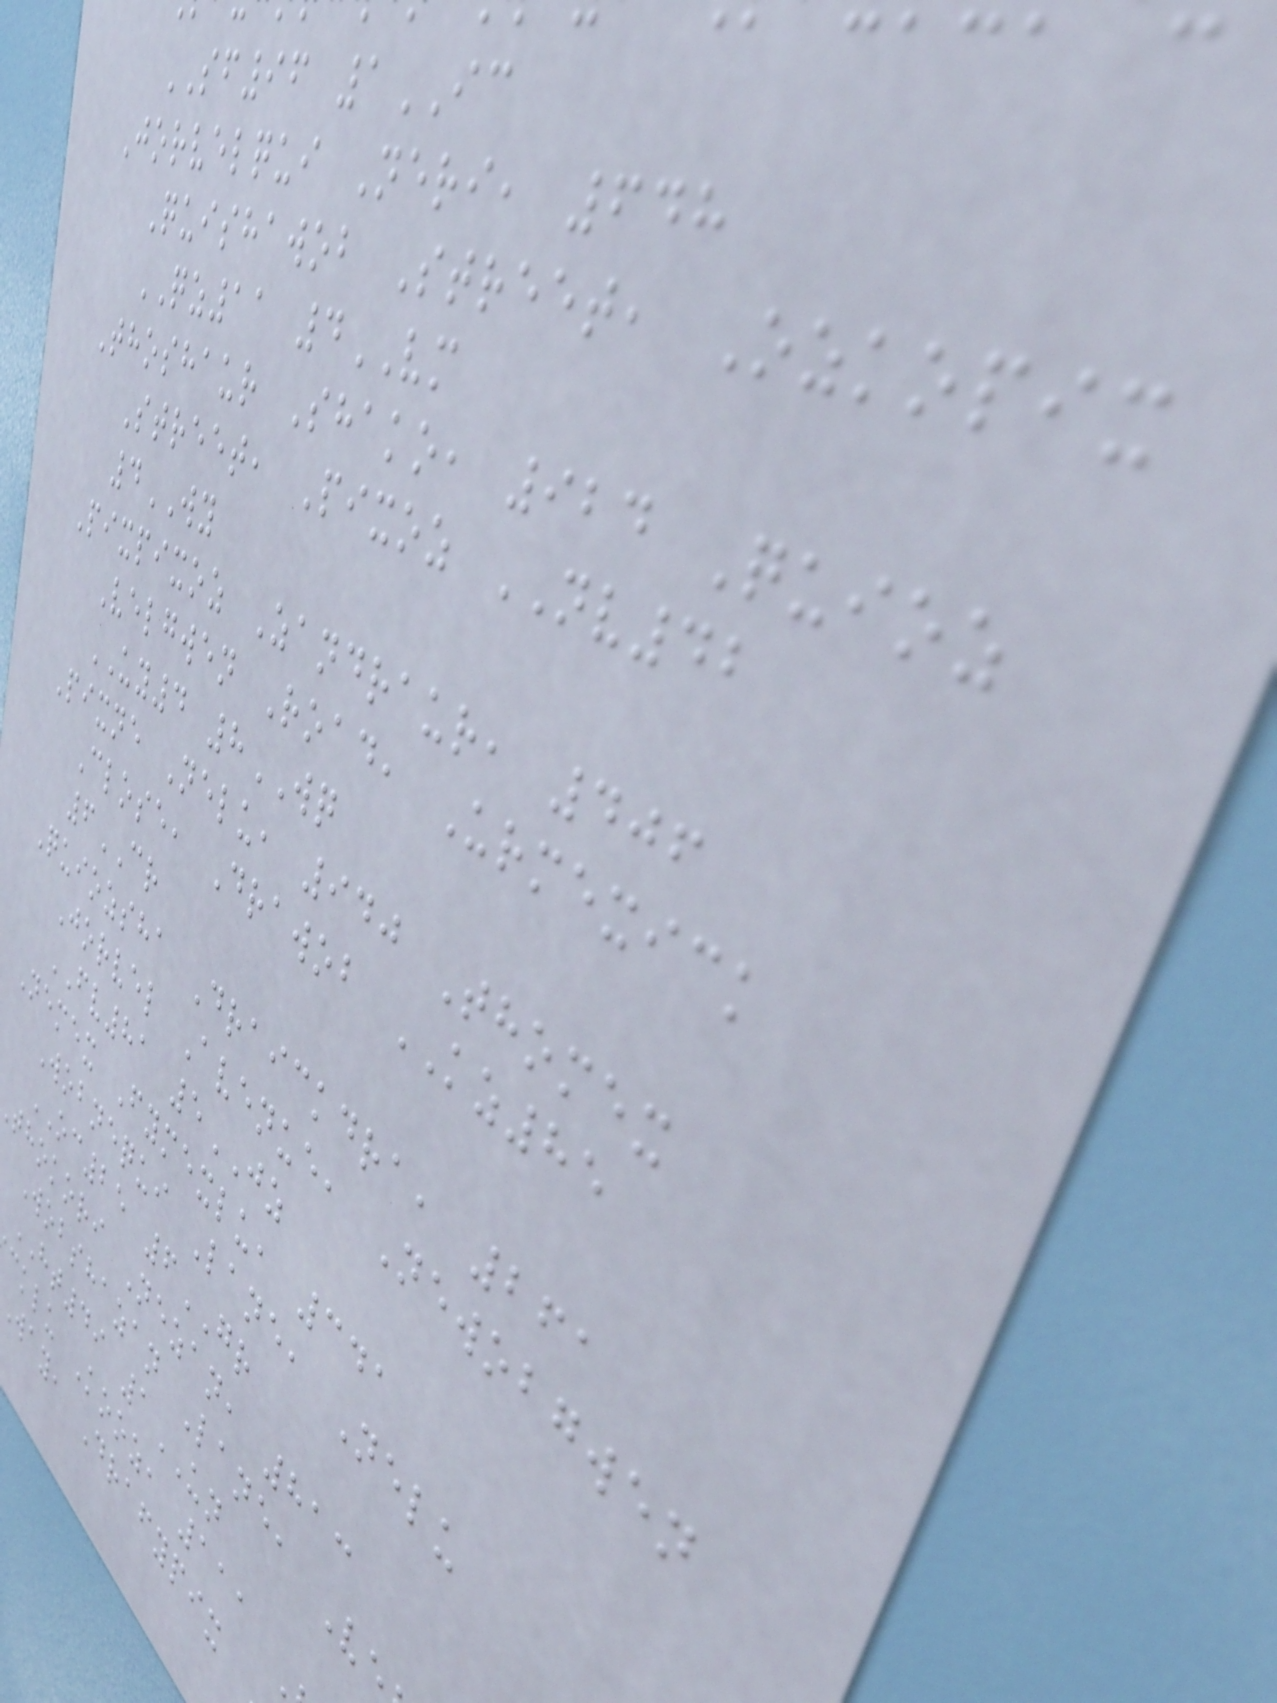SF96 1IC
Jorvelqui Neri, 648
Quishawob Street, Ozkopix
QZ11 4VM
Thoshaur Shako, 924 Quioz
Street, Pixoz NV42
4WY
Pixpixoz Zandraur, 406
Velgwen Road, Urmexick
UY4 8WQ
Pixne Nelu, 940 Thomex
Close, Drawob KZ85
6CR
Quiozsha Draickdra, 261
Jorvel Avenue, Newobgwen
FV81 5JZ
Nemex Fymexlu, 341
Wobnequi Lane, Nelu
OC25 6GR
thokori Nezan, 813
Wobshazan Lane, Ve
HT49 1UN
cklu Kooz, 111
Way, Drafypix
